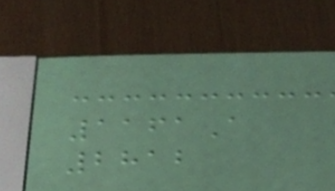1161A
2812
